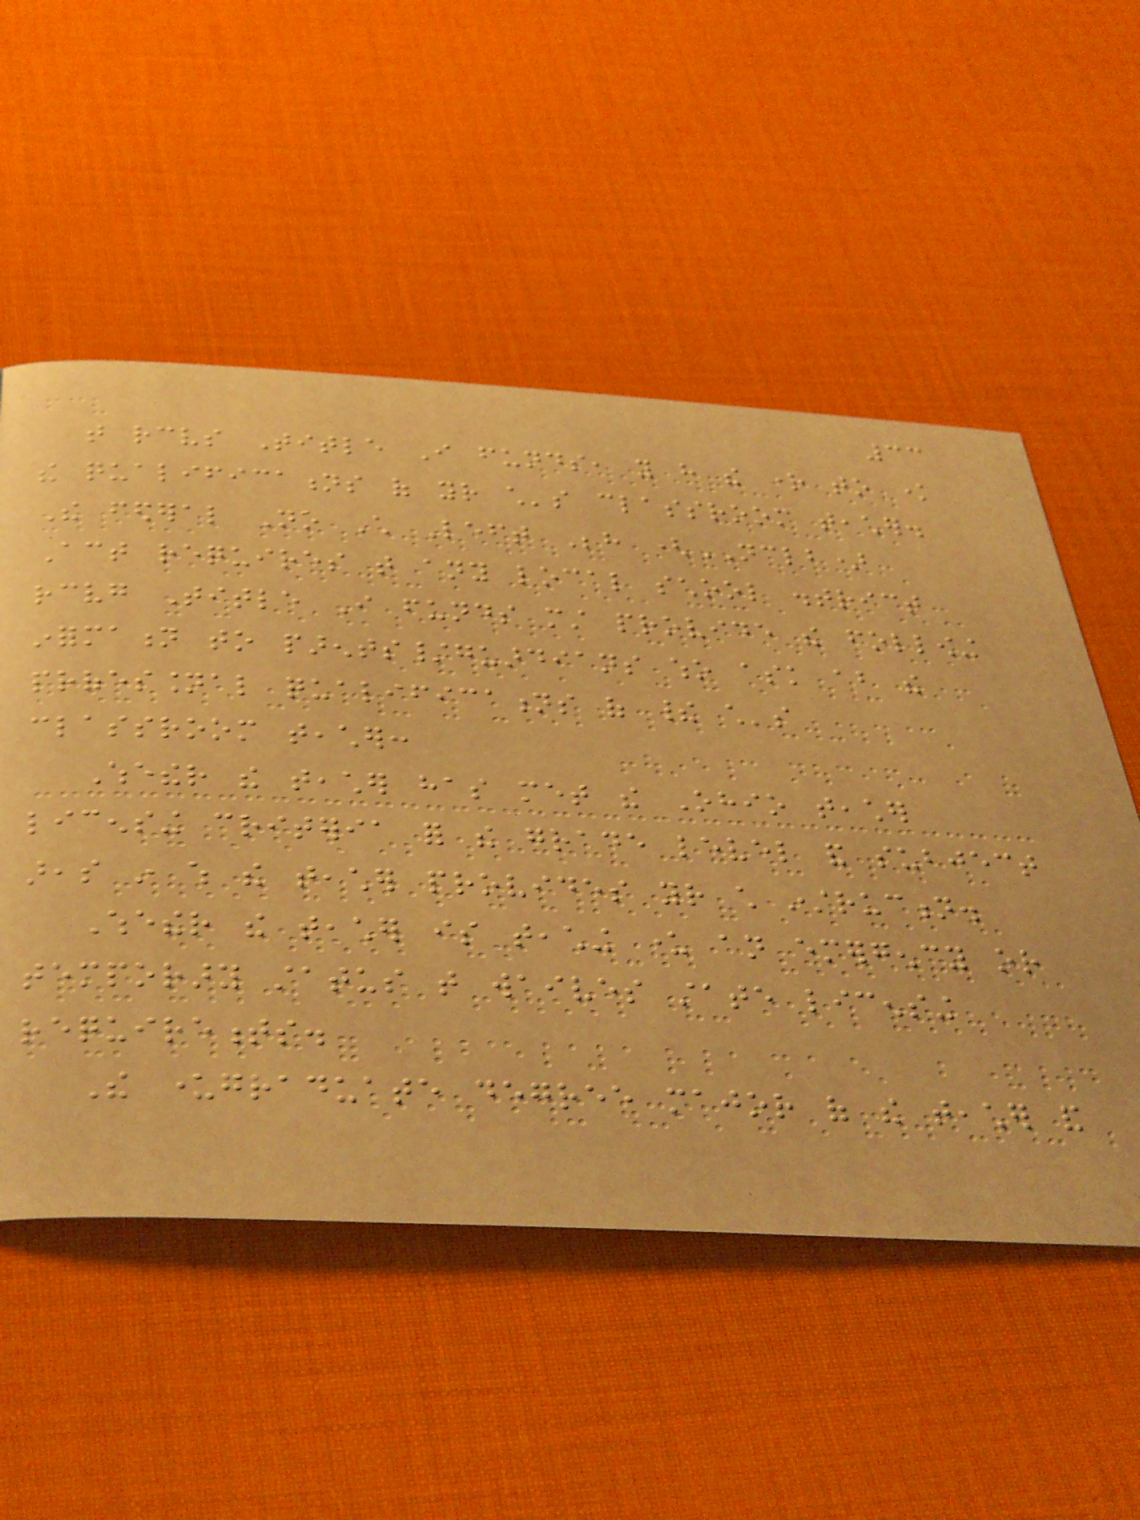33
that receives Title I funds, you have the right to know
the qualifications of your child's classroom teacher.
The federal No Child Left Behind (NCLB)
Act requires that any local school district
receiving Title I funds must provide the following
information to parents/guardians who ask about the
professional qualifications of their child's
classroom teacher:
Whether the teacher has met the Ohio teacher
licensing criteria for the grade level and subject
areas in which the teacher provides your child instruction.
Whether the teacher is teaching under an emergency or
temporary status that waives state licensing
requirements.
The undergraduate degree major of the teacher and
